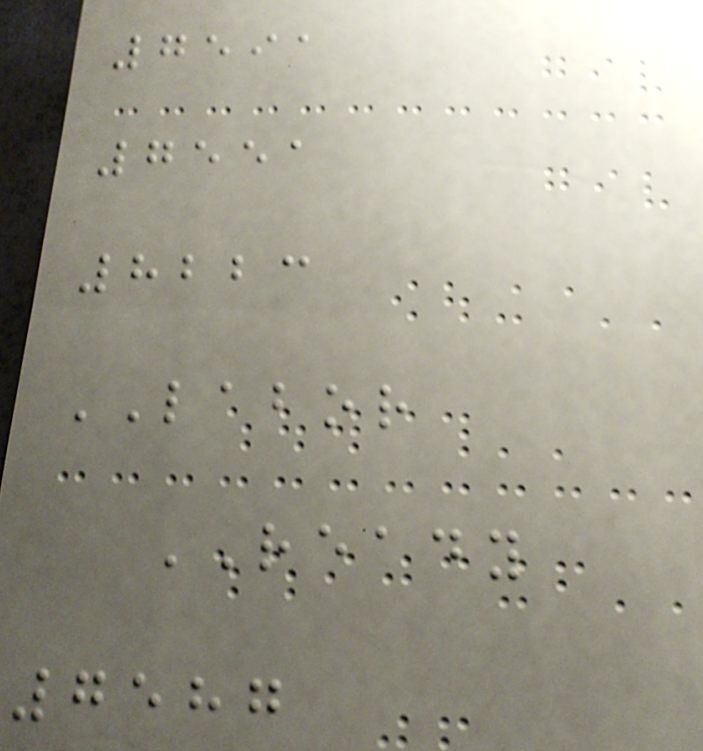7591
7551
8223
LABOR
READY
7587
